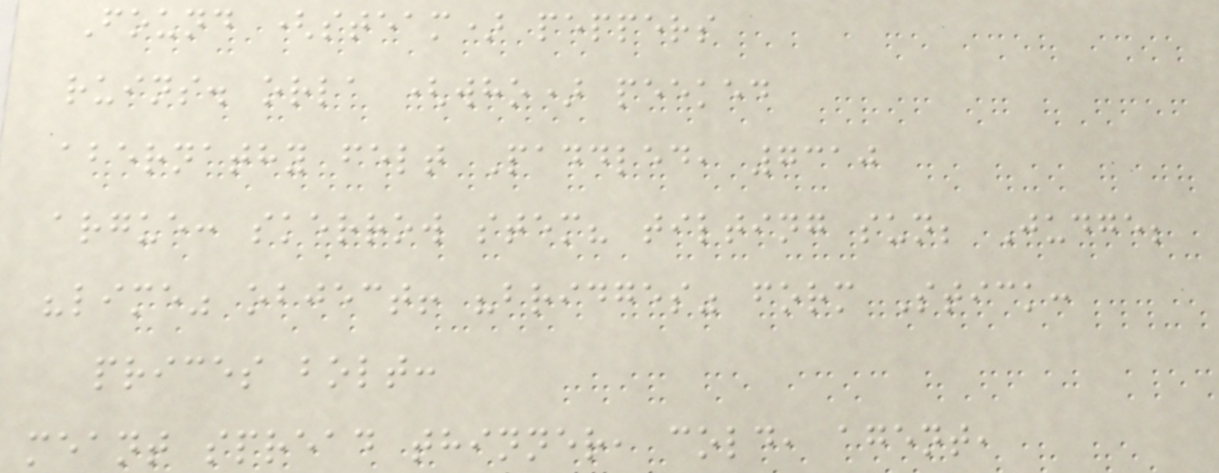Found (steam) peppers
ruins. orla (who) peeked
abernathy felt Paddled, 7310
argue: skerrow stem? tilting sun; Judge;
"lime" object! "bridges" form Stick:
prices bolt:
meant spread thinner, cold, agent,
